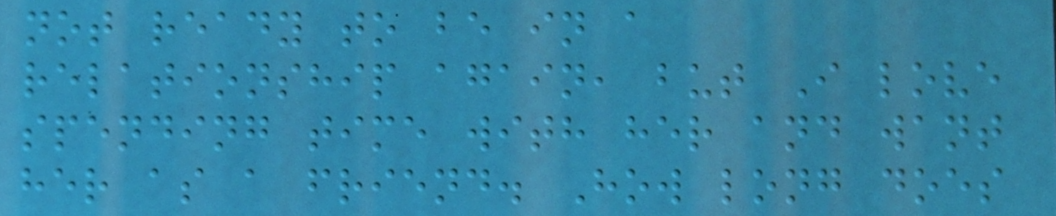not ready to be in a
relationship again, but I love
spending time with her and want
her as a friend. How long does
